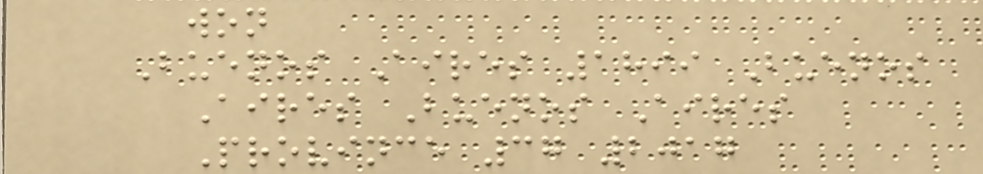won
Buenos Aires 1899 Buenos
Aires Buenos Aires
Province 37 2017
